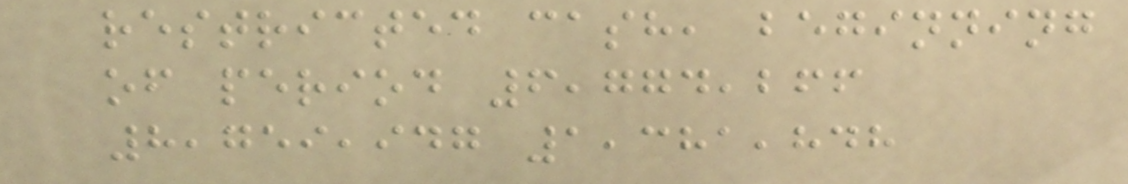restricted cash, beginning
of period 6,774,266
8,759,947 1,381,848
